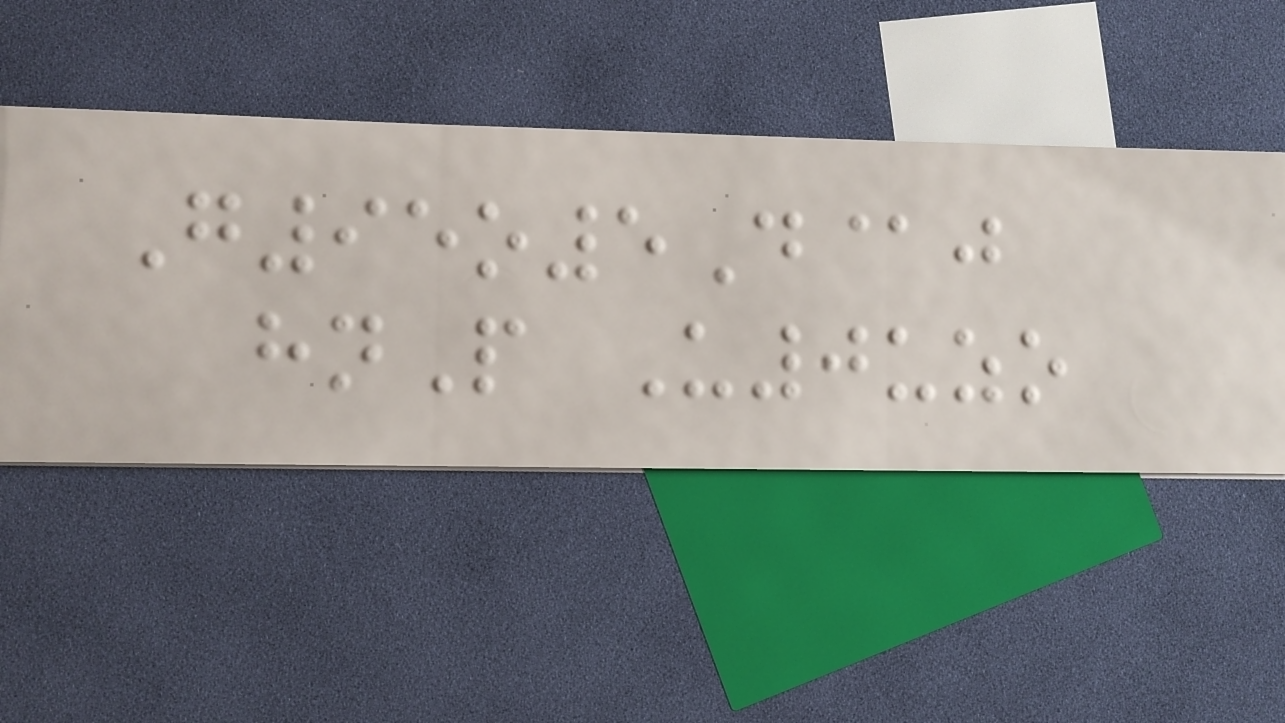G95o5D@j
hnP U0uzo
